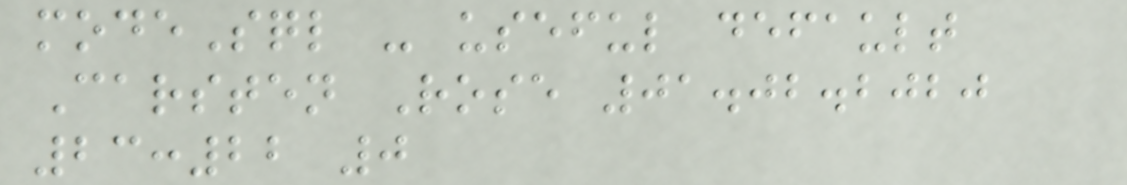modeSql - useful default
Carsten Rose 01.02.2020
23:22 0
